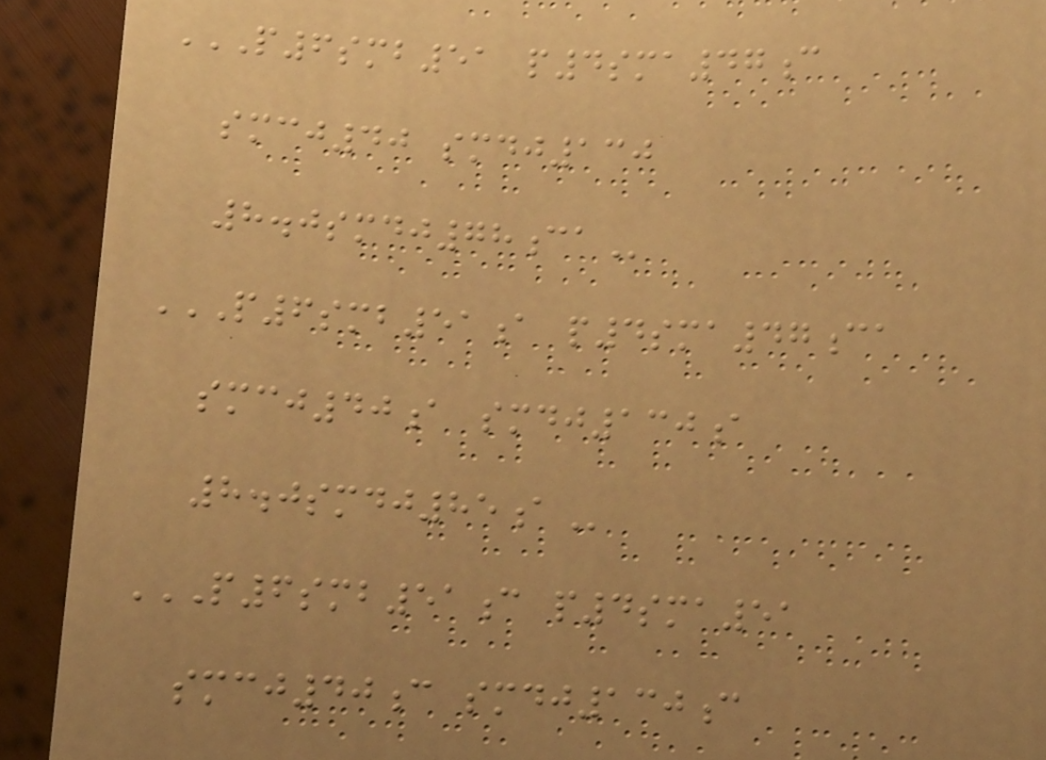P6SMB51 P4SMA47C
SMCJ40 SMDJ130
8.0SMDJ78CA
P6SMB51A P4SMA47CA
SMCJ40A SMDJ130A
8.0SMDJ85A
P6SMB51C P4SMA51
SMCJ40C SMDJ130C
